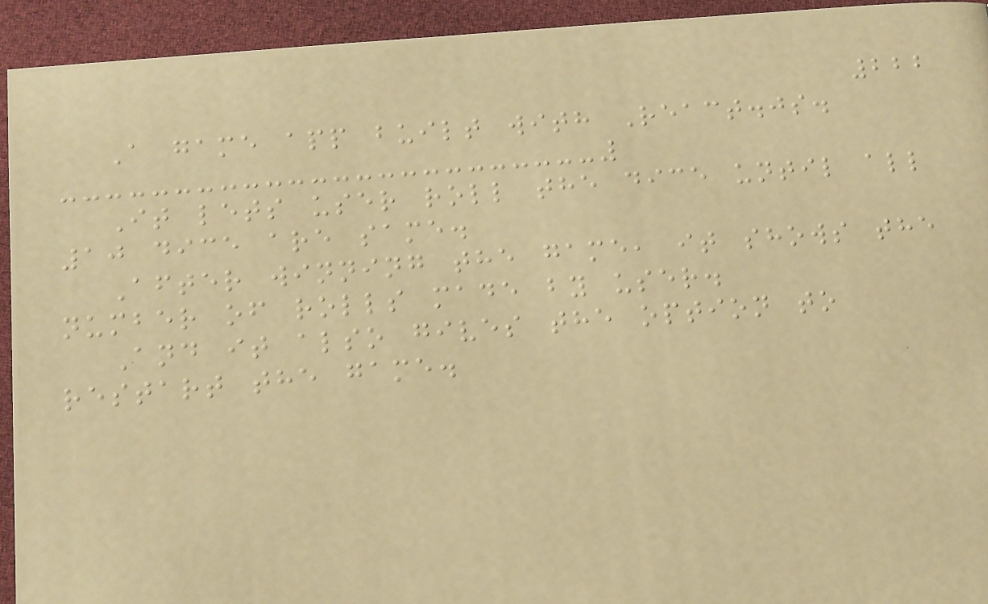222
A game app built with React.js.
It lets user roll the dice until all
10 dice are same.
After winning the game, it shows the
number of rolls made by user.
And it also gives the option to
restart the game.
